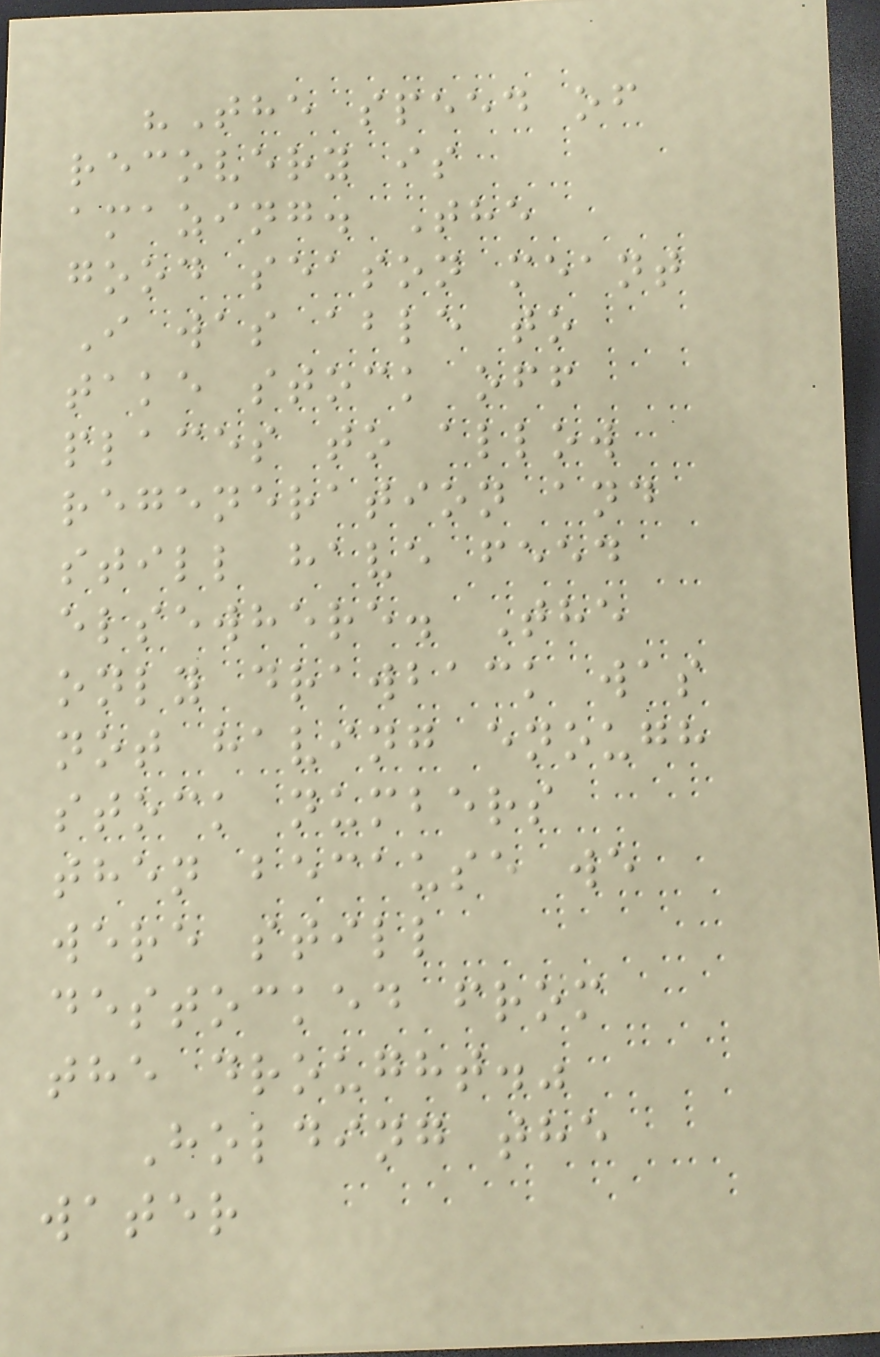"The speed of
recovery is
amazing. The
good season meant
I was able to
take stock off
places to allow
regeneration and
still have feed
elsewhere. The
only drawback was
not having enough
stock numbers
then because we
were still
destocked from
the drought."
Holding the
water
